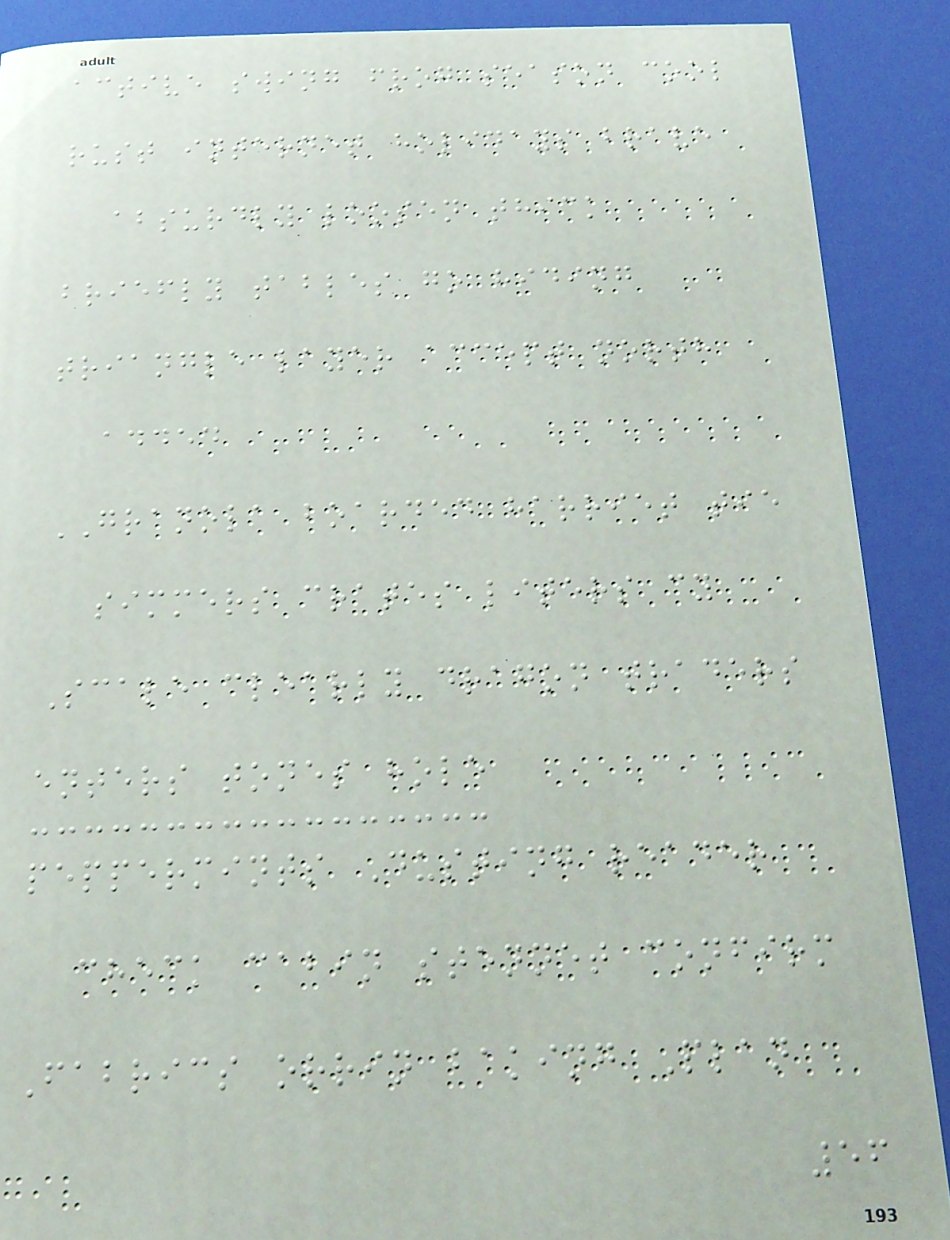active swing frog season cool
rust internet holidays brave
absurdly loosen thick
briefly tables go hiding
triangle layer accept north
added
GRANOLA boarded harriet tie
simmers crates liters cy
Scale clearly dragon traders
enters tones hole
peppermints Dusting reader
check cabin stennet confirm
Fabrics orrin baking Plan
56
